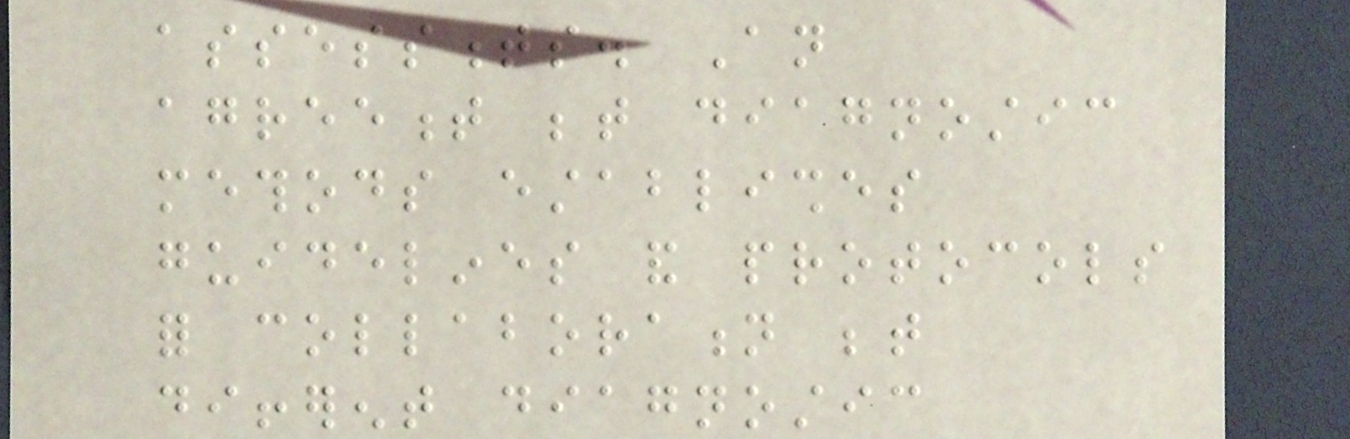assessments. An
agreement between diagnostic
methods establishes
guidelines and protocols
for collaboration between
different diagnostic
